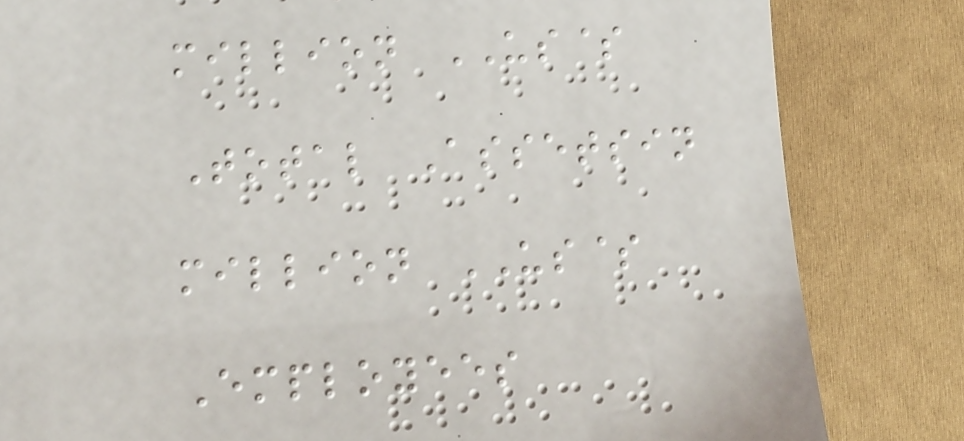million US$
Total Assetsin
million US$
Employees
